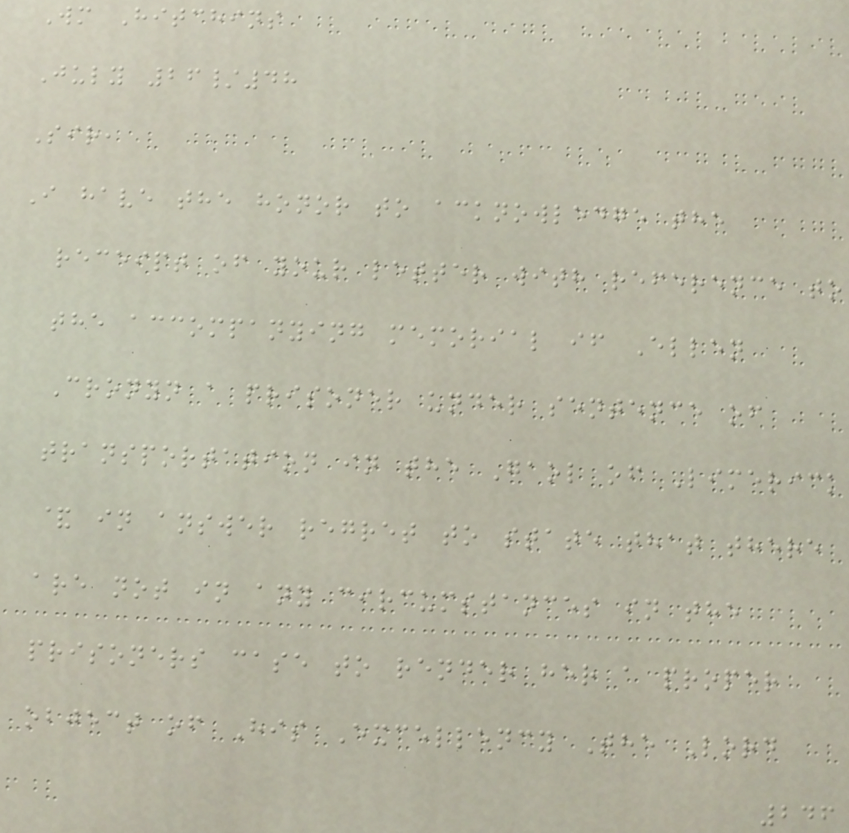Wm Hitchins
July 26/48
Sir,
I have the honor to acknowledge the
receipt of your letter with reference to
the accompanying memorial if Ellen
Cronyn a prisoner under sentence of
transportation in the Gaol of Limerick
& in answer regret to state that there
are not in any circumstances in the
prisoners case to render her a proper
object of His Excellency The Lord
246
